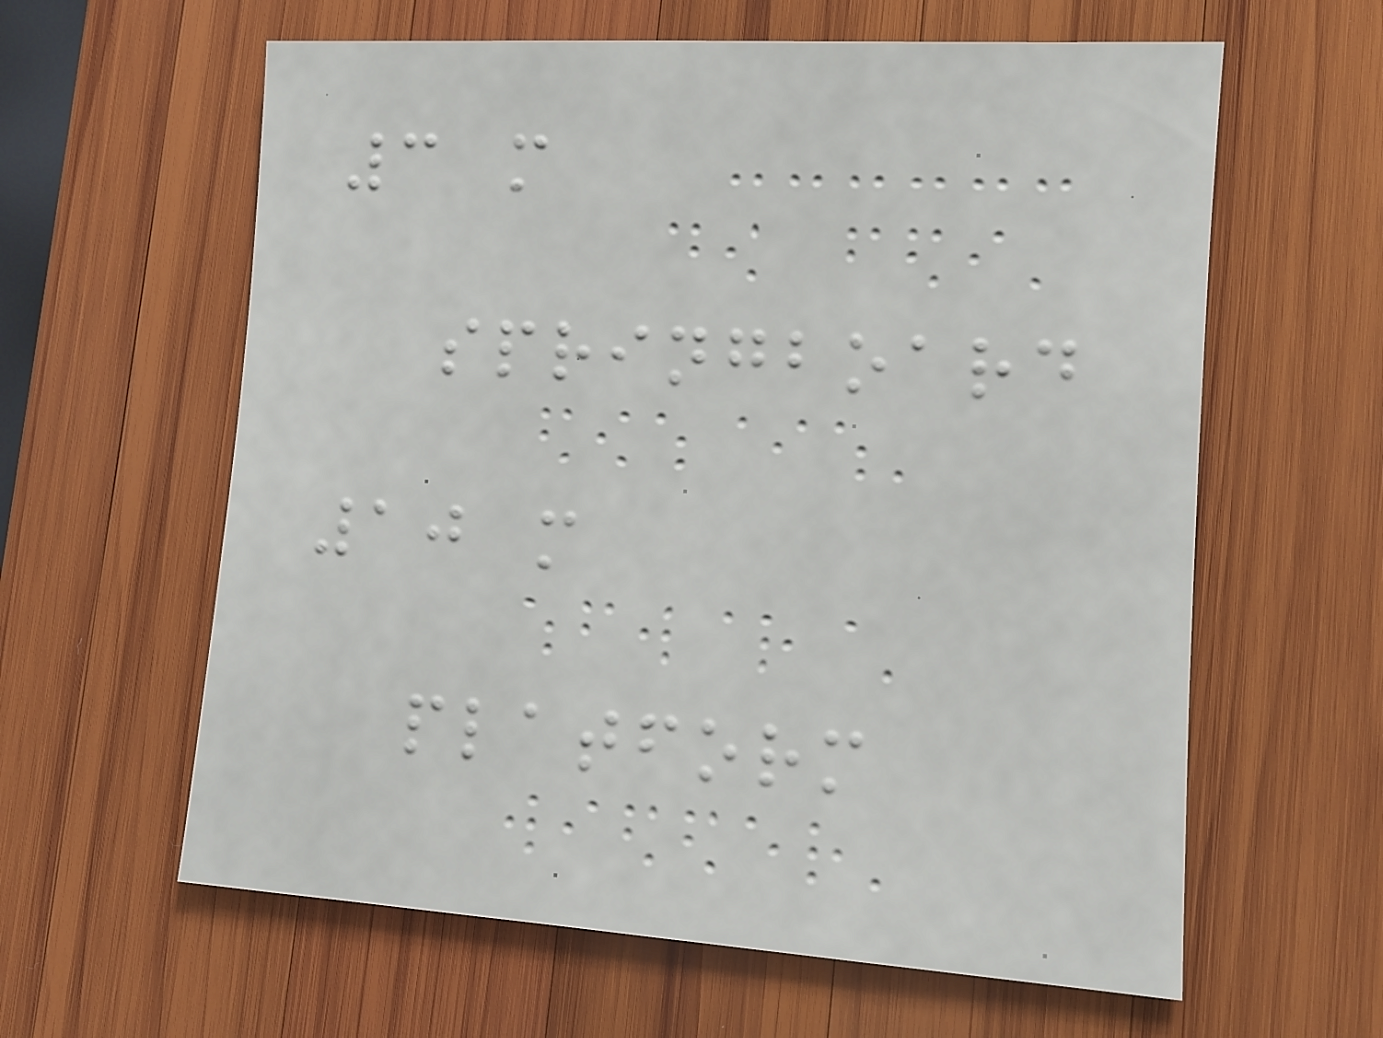3 m
springboard
10 m
platform
